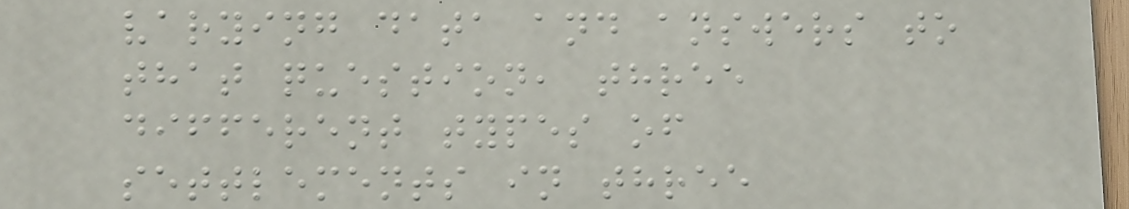varying data and answers to
that question, three
different types of
settlements in three
